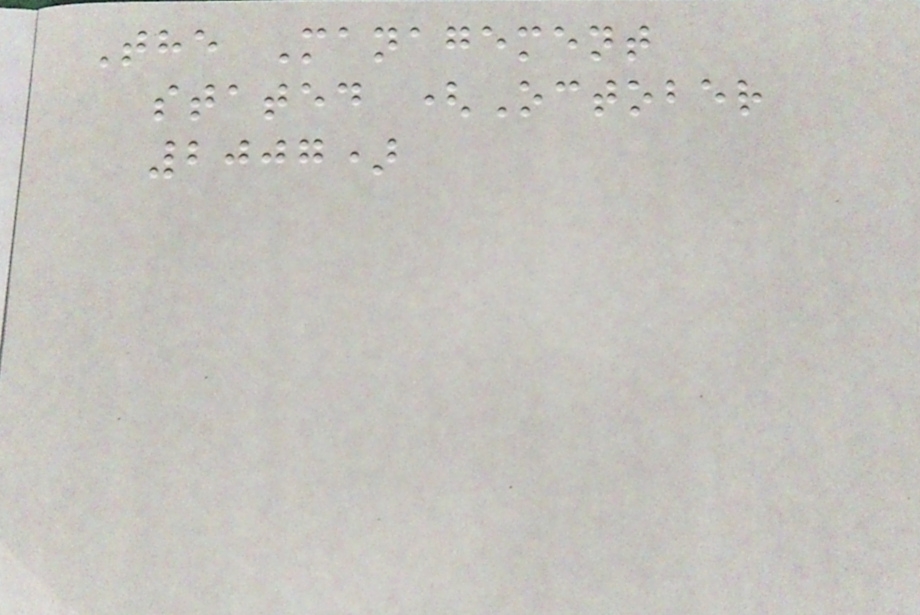The Management
stated (October
2007)
